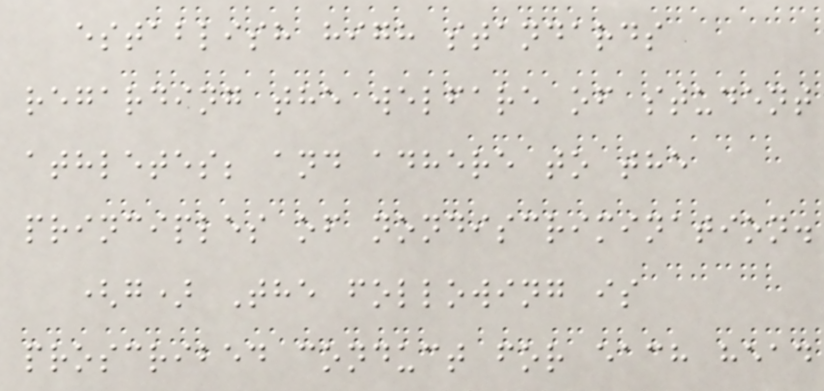establish high standards
regarding the welfare of student
athletes; and adhere to the
principles of nondiscrimination.
(g) The following is
proscribed conduct for each head
